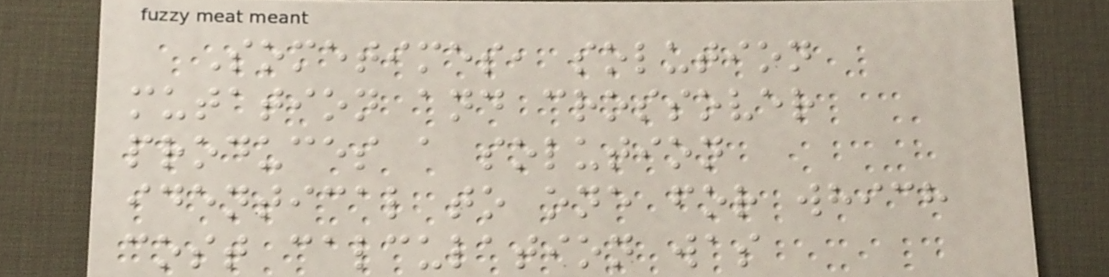Sometimes, solution
mutation and crossover
produces a solution
identical to one for which
cost calculation was
